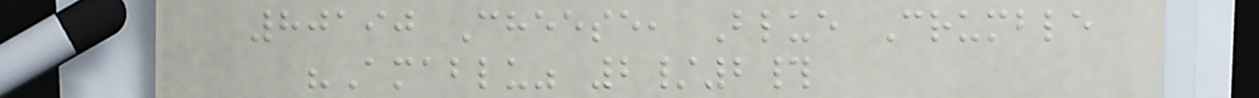80190 Cheese, Blue Crumble
"Amablu" 2/2#
